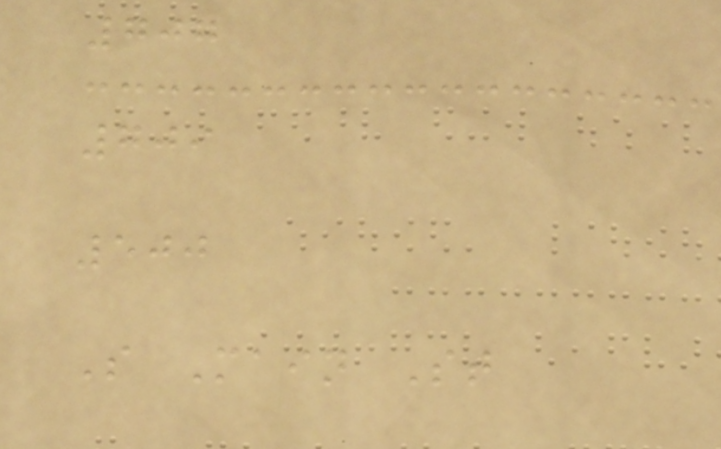707
709
500
S Main St
